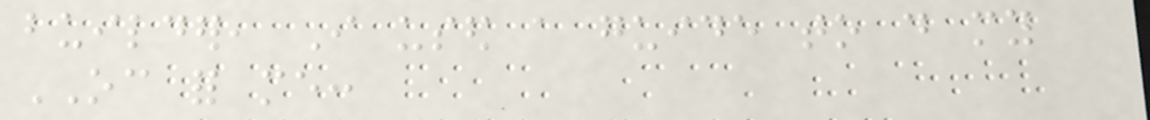builder, I used a guide to do my
OC for me:
